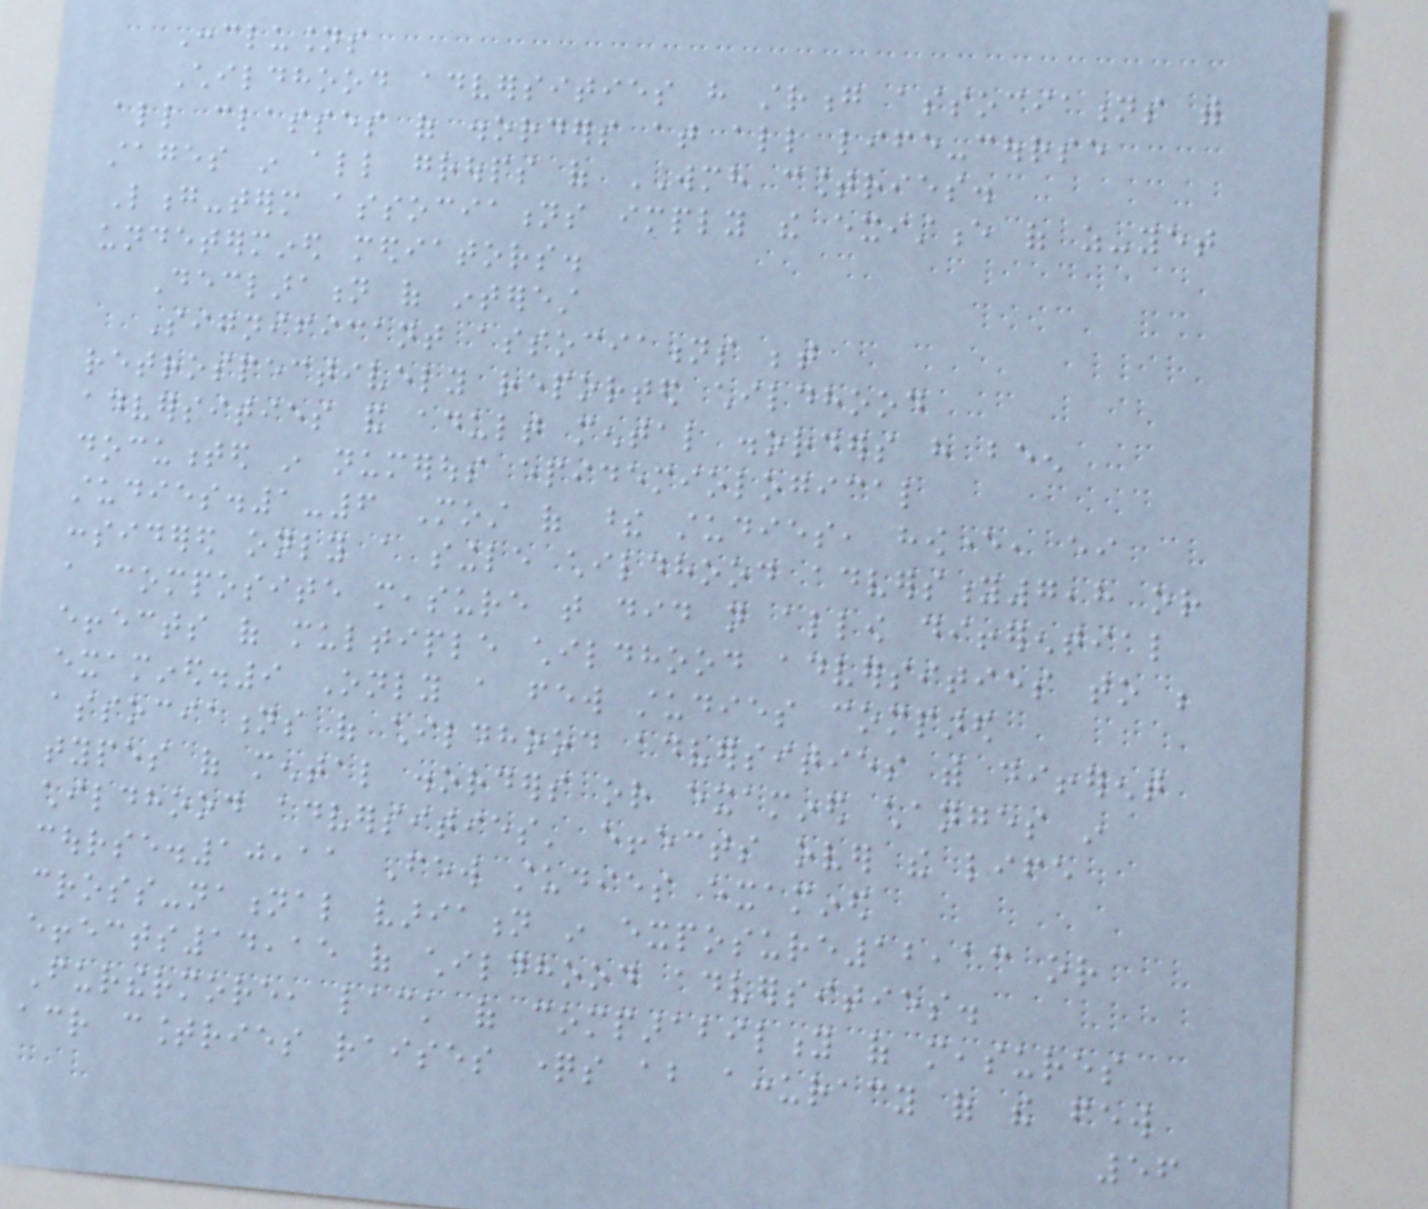Conclusions
Childhood adversities have strong associations with
all classes of disorders at all life-course
stages in all groups of WMH countries.
Long-term associations imply the existence of as-yet
undetermined mediators.
Declaration of interest
Significant associations between
retrospectively reported childhood
adversities and adult mental disorders have been
documented in numerous epidemiological
studies.1-6 Most of these studies, however, either
considered only a single childhood adversity7,8 or
a composite measure that did not allow differential
effects of multiple childhood adversities to be
examined.9 Only a few studies compared
associations of childhood adversities with different
types of mental disorders or examined changes in
childhood adversities' effects over the life
course.10,11 Few studies examined
cross-national variation in exposure12,13 or
effects14,15 of childhood adversities.
Furthermore, lack of comparability of measures
across countries raises questions about accuracy of the few
56
